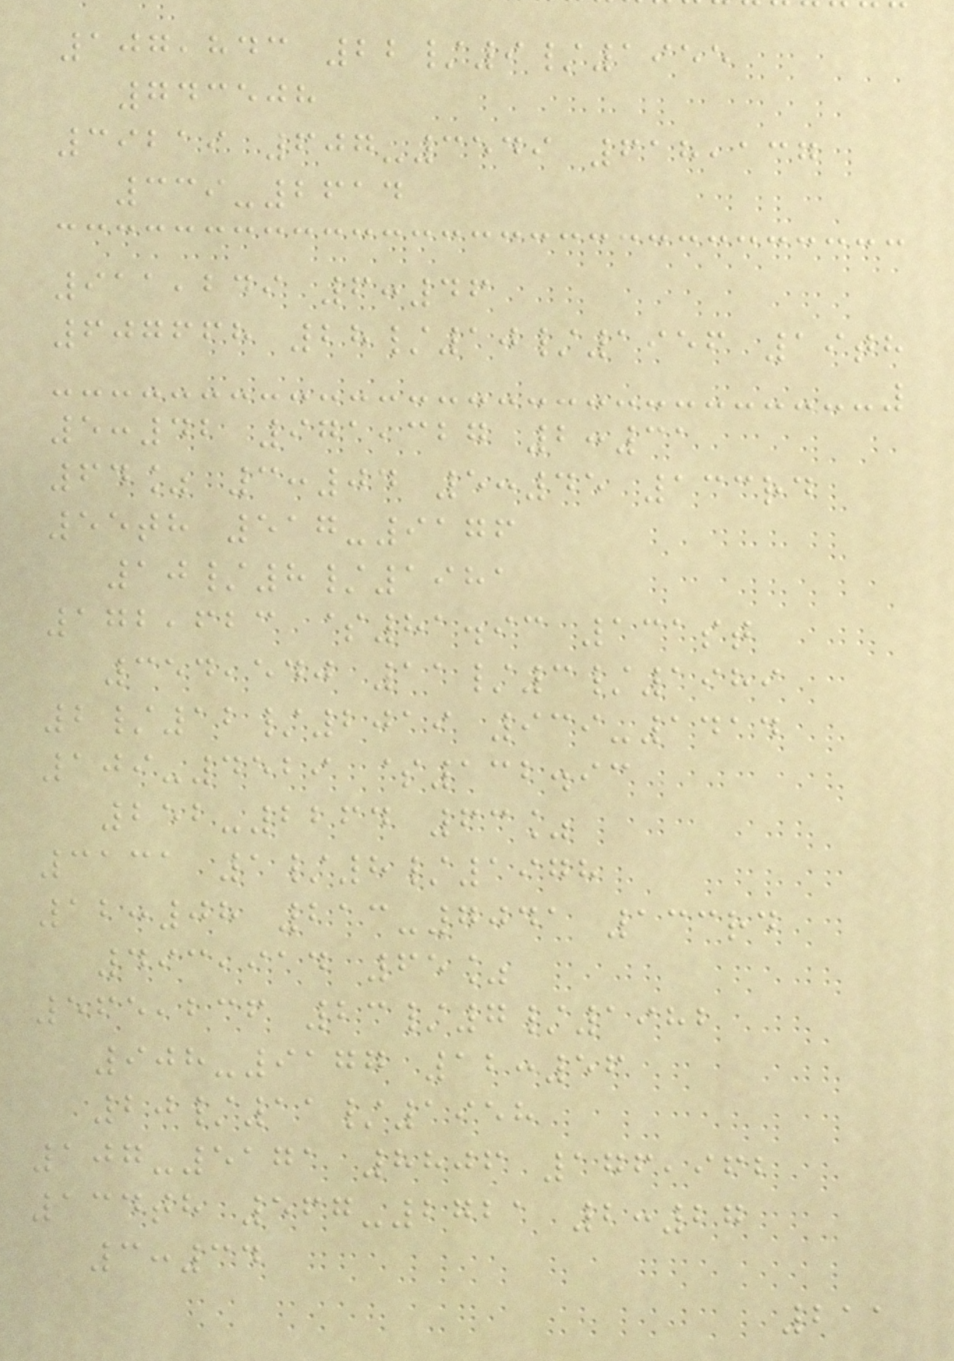107,843 22/9/1955
743508
39219 607-3549 618,137
339-2614
911,249 6:46
607668 28/10/1956 19th
5:42 971,327 2:31
64% 3:04 5:45 133rd
55th 517-9176
10/8/1981
172,623 $81.93 131st
354,540 11/3/1989
2/12/2019 939-1414
109-4529 $132.93
252-2264 63%
3131 1/8/1978
12:08 213-7041 133rd
493,914 65%
565,236 23/7/1982
908-9177 12:56
20/11/1958
107-5171 8806 176,962
134th 567-2721 2:27
3:34
211
